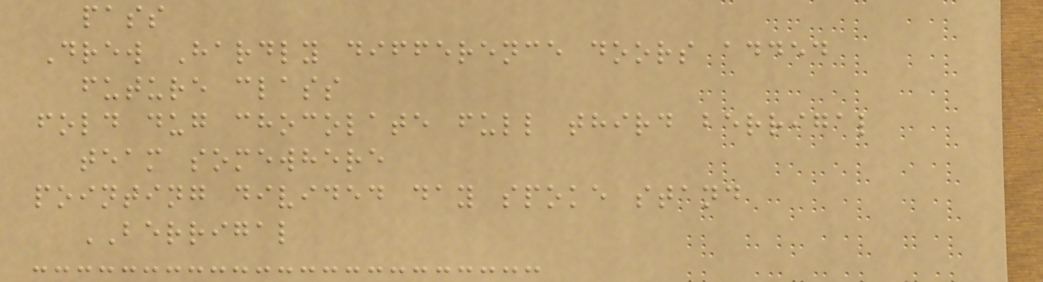pass
Drew Hardly difference doors added
future class
fold dug chocolate full third berrigal
team somewhere
pointing divided day spoke stand
BERRIGAL
